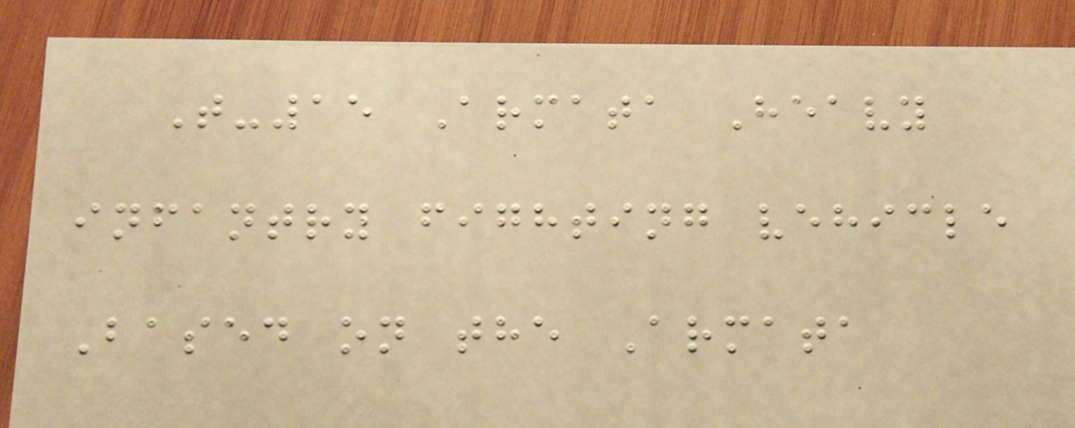T-15 Armata Heavy
infantry fighting vehicle
Based on the Armata
